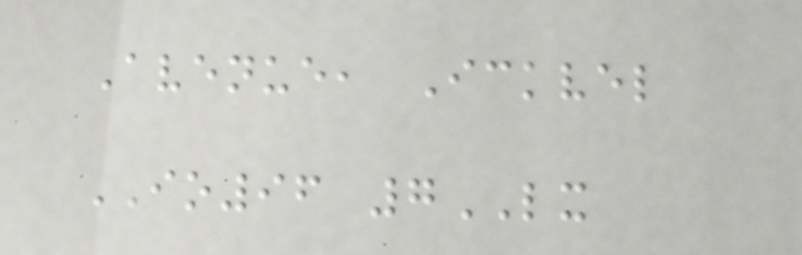Avenue, Ickvel
IO96 7LX
